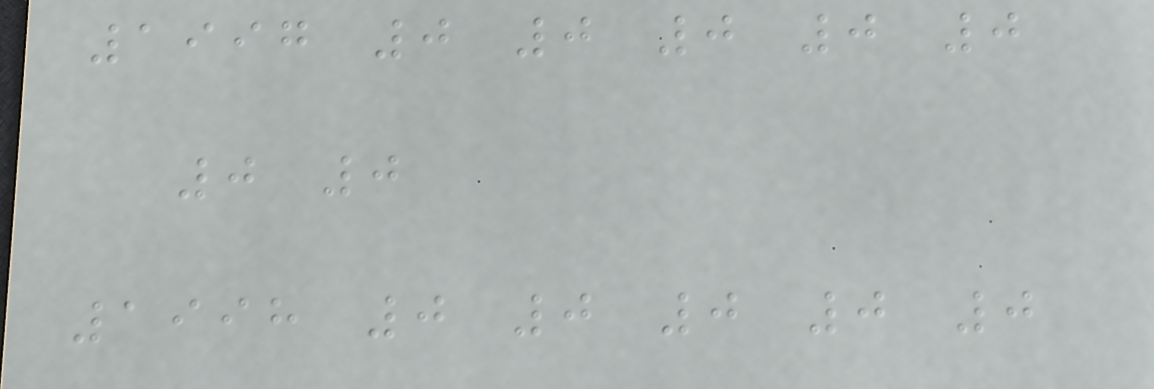1997 0 0 0 0 0
0 0
1998 0 0 0 0 0
